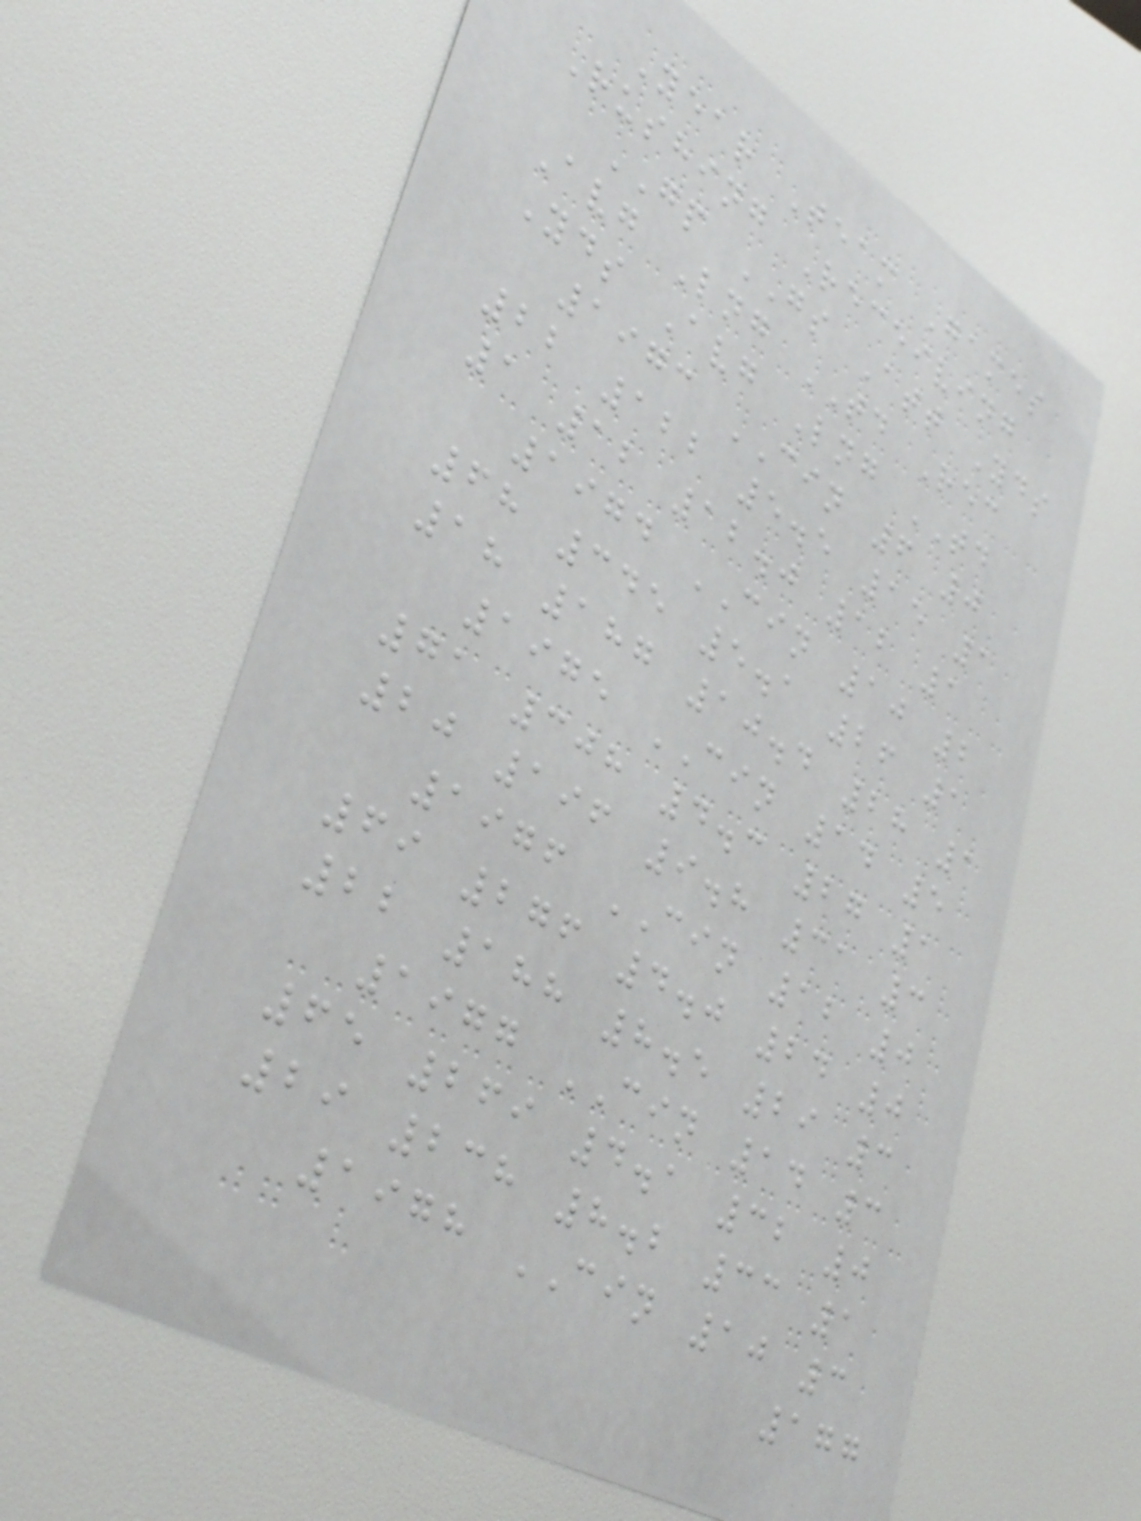Year Team Games
Rushing Receiving
GP GS Att Yds
Avg Lng TD Rec
Yds Avg Lng TD
1973 CIN 6 0
22 122 5.5 15 1
1 12 12.0 12 1
1974 CIN 10 2
68 345 5.1 26 1
18 187 10.4 28 1
1975 CIN 14 5
71 308 4.3 27 1
20 196 9.8 31 3
1976 CIN 12 0
69 276 4.0 24 0
22 188 8.5 29 3
1977 CIN 14 3
65 269 4.1 32 0
29 238 8.2 33 1
1978 CIN 10 3
177
